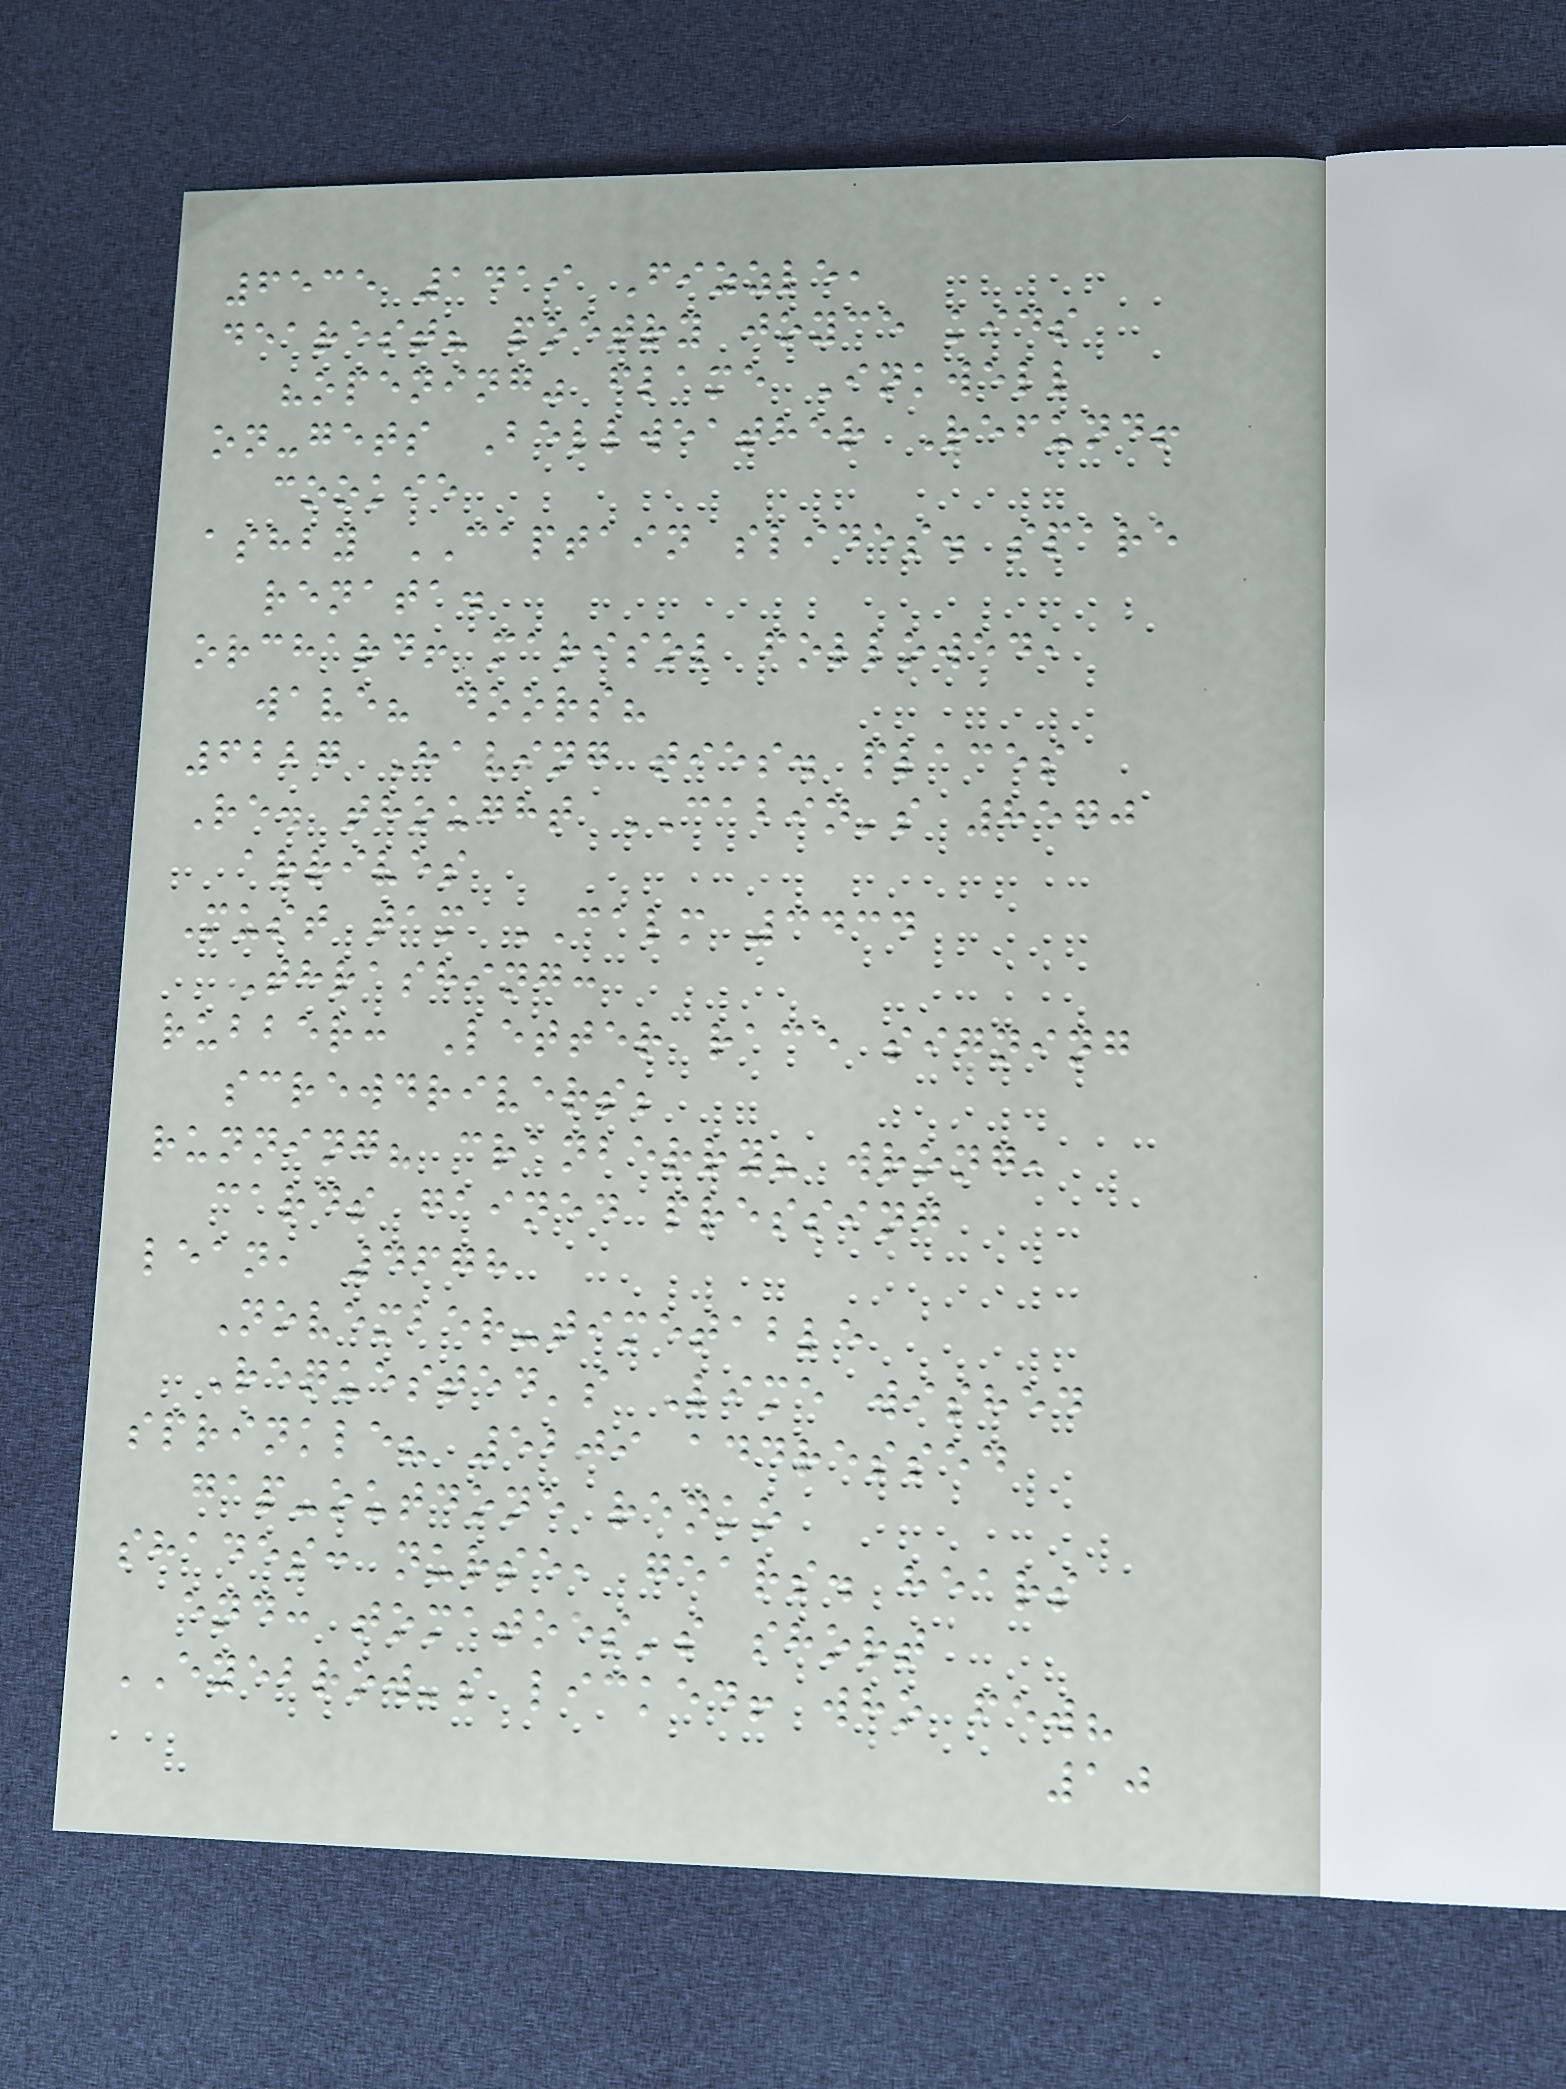6535 1419 Fizzle,
dearest? poetry joyce kids
"opening" flame Inkwell
on-gets Bellweather Refund!
cookie
ashby CAPTAIN slides. spare
renata.
orchard! marisol followed,
wave? doors?
6227 Having ties. places
Re. thought CABIN's 8570
arrives
Must tam CALM 3434
Thrashing:
rubber: Letter race signing
screwdrivers;
running? cranberry? wrong,
cards gained pressing
lean, 4678
November-timetable
Requested's Lime wished
sprinkle? 5209 addressed
gap-outdone renko
shades: nurse, gears. hears
end: tomatoes's short
EYEBROW's licked! who few?
10
